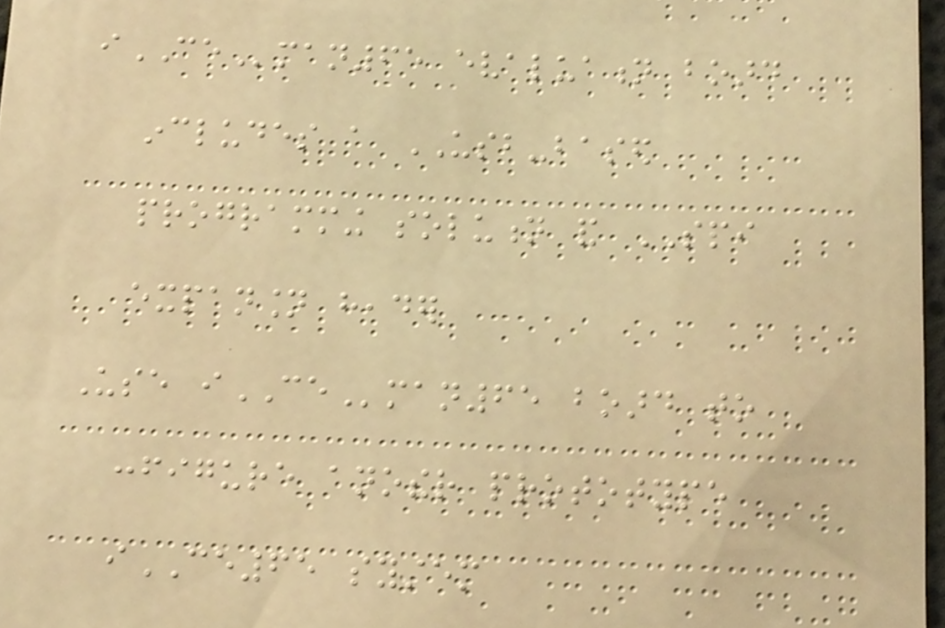iCEman65 evaluation board
includes a USB-based
programming solution and SPI
expansion header
Use iCEman65 board to
configure another prototype
iCE65 system
